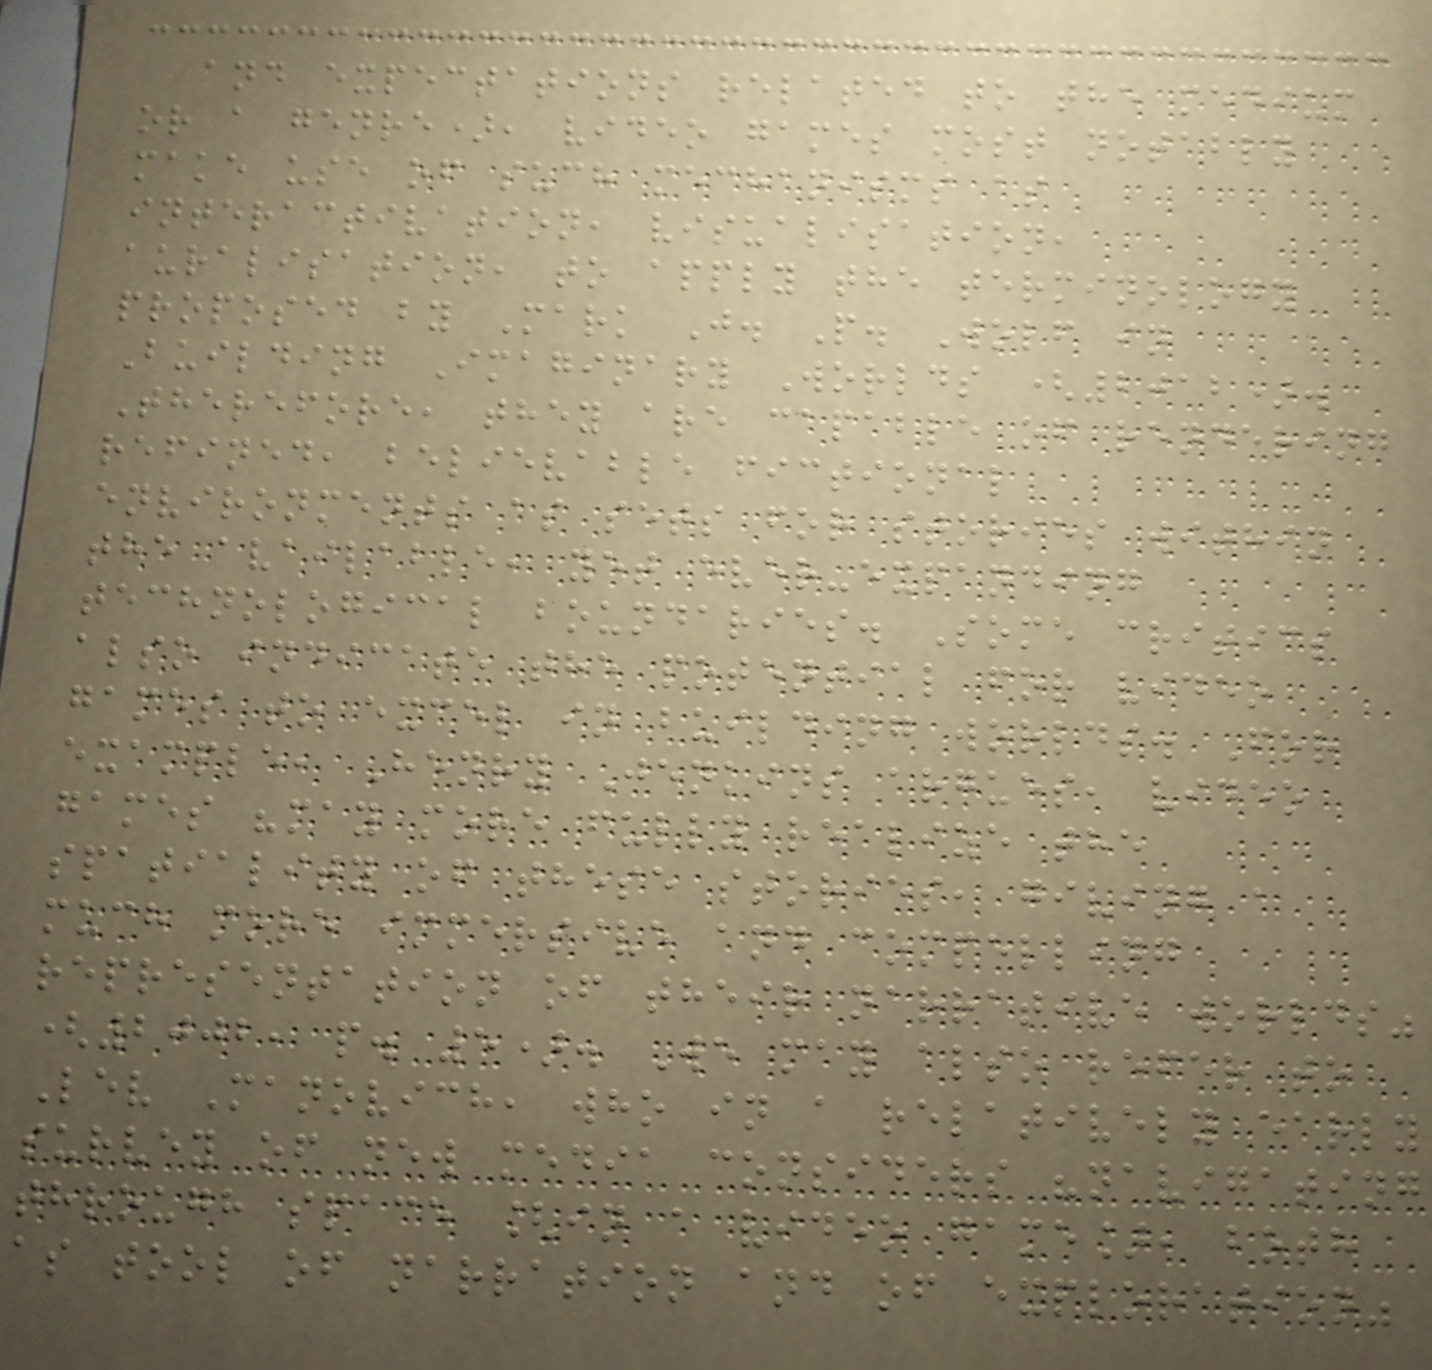and expectations related to the medium
or a genre), video games most notably
make use of such mechanisms as
interactivation, visualisation,
auralisation, to apply the terminology
proposed by Mark J. P. Wolf in
Building Imaginary Worlds (2012).
Therefore, they are capable of rendering
refined, believable fictional
environments as sets for stories within
the available, yet ever-expanding
technological boundaries. Some critics
also indicate the potential for video
games to excel in building worlds. For
example, Henry Jenkins argues, video
games "may more fully realize the
spatiality of these stories, giving a
much more immersive and compelling
representation of their narrative worlds"
(2002, p. 5). We may also refer to
Lev Manovich, who in a relatively early
survey of new media considers "navigating
through space [in a video game], both
as tool of narration and of exploration"
